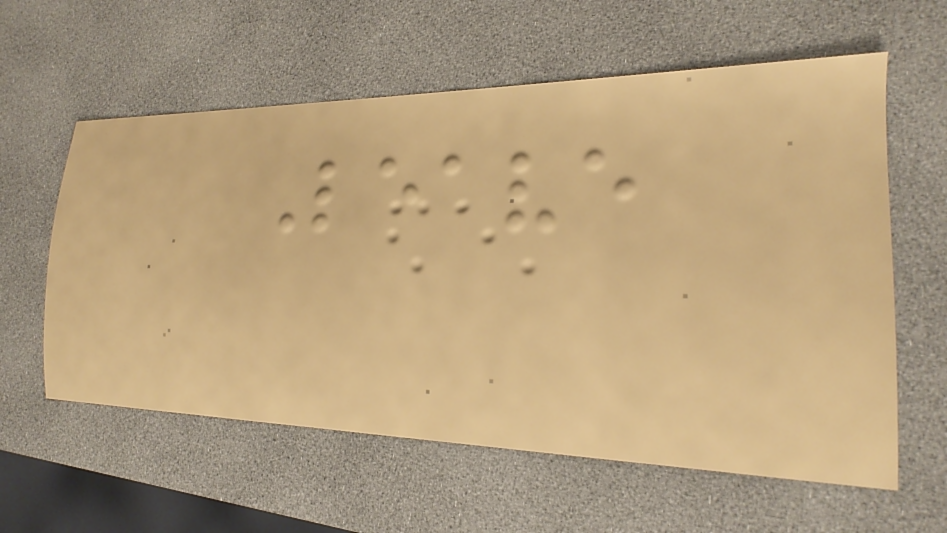Leave
